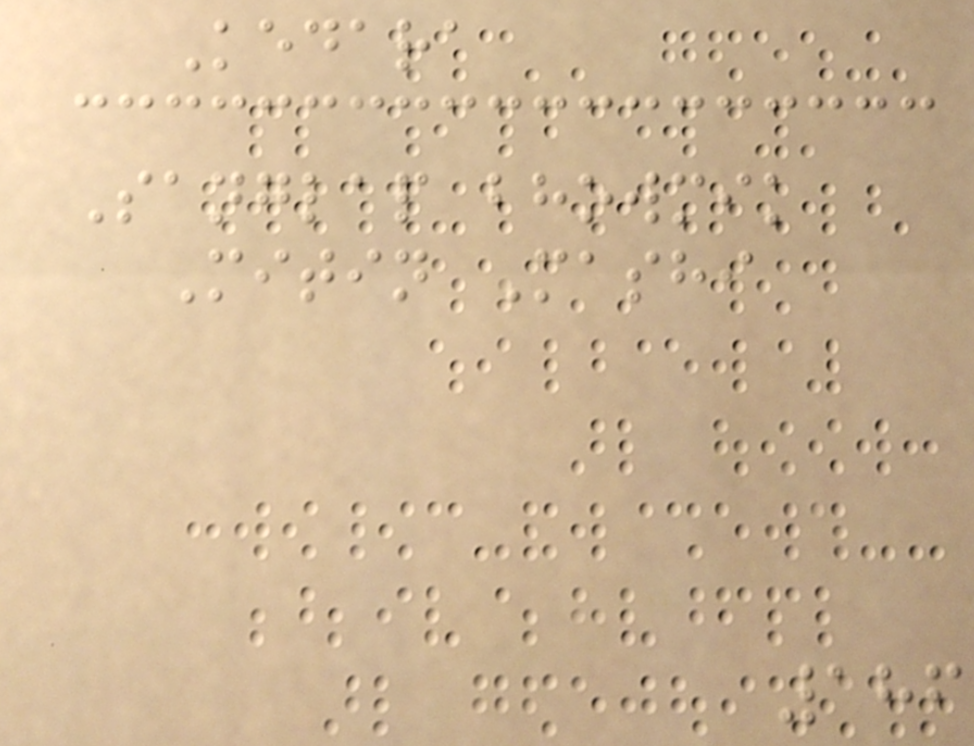Kedara
Sanglap bhowmik
Mitin Mashi
186
